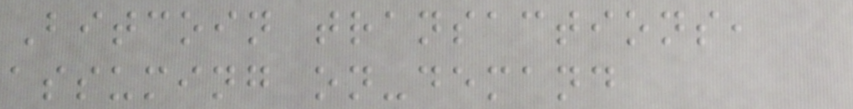Bitcoin transactions,
assuming on-demand
